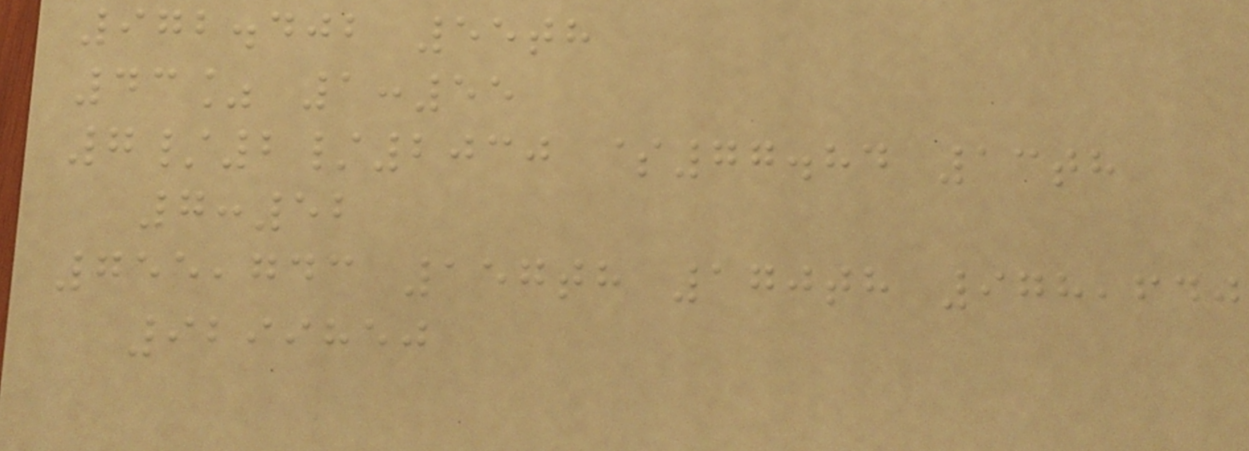972.402 55th
43% 1:55
7/2/2030 $77.84 13th
7:52
755,743 157th 170th 978,640
9299850
